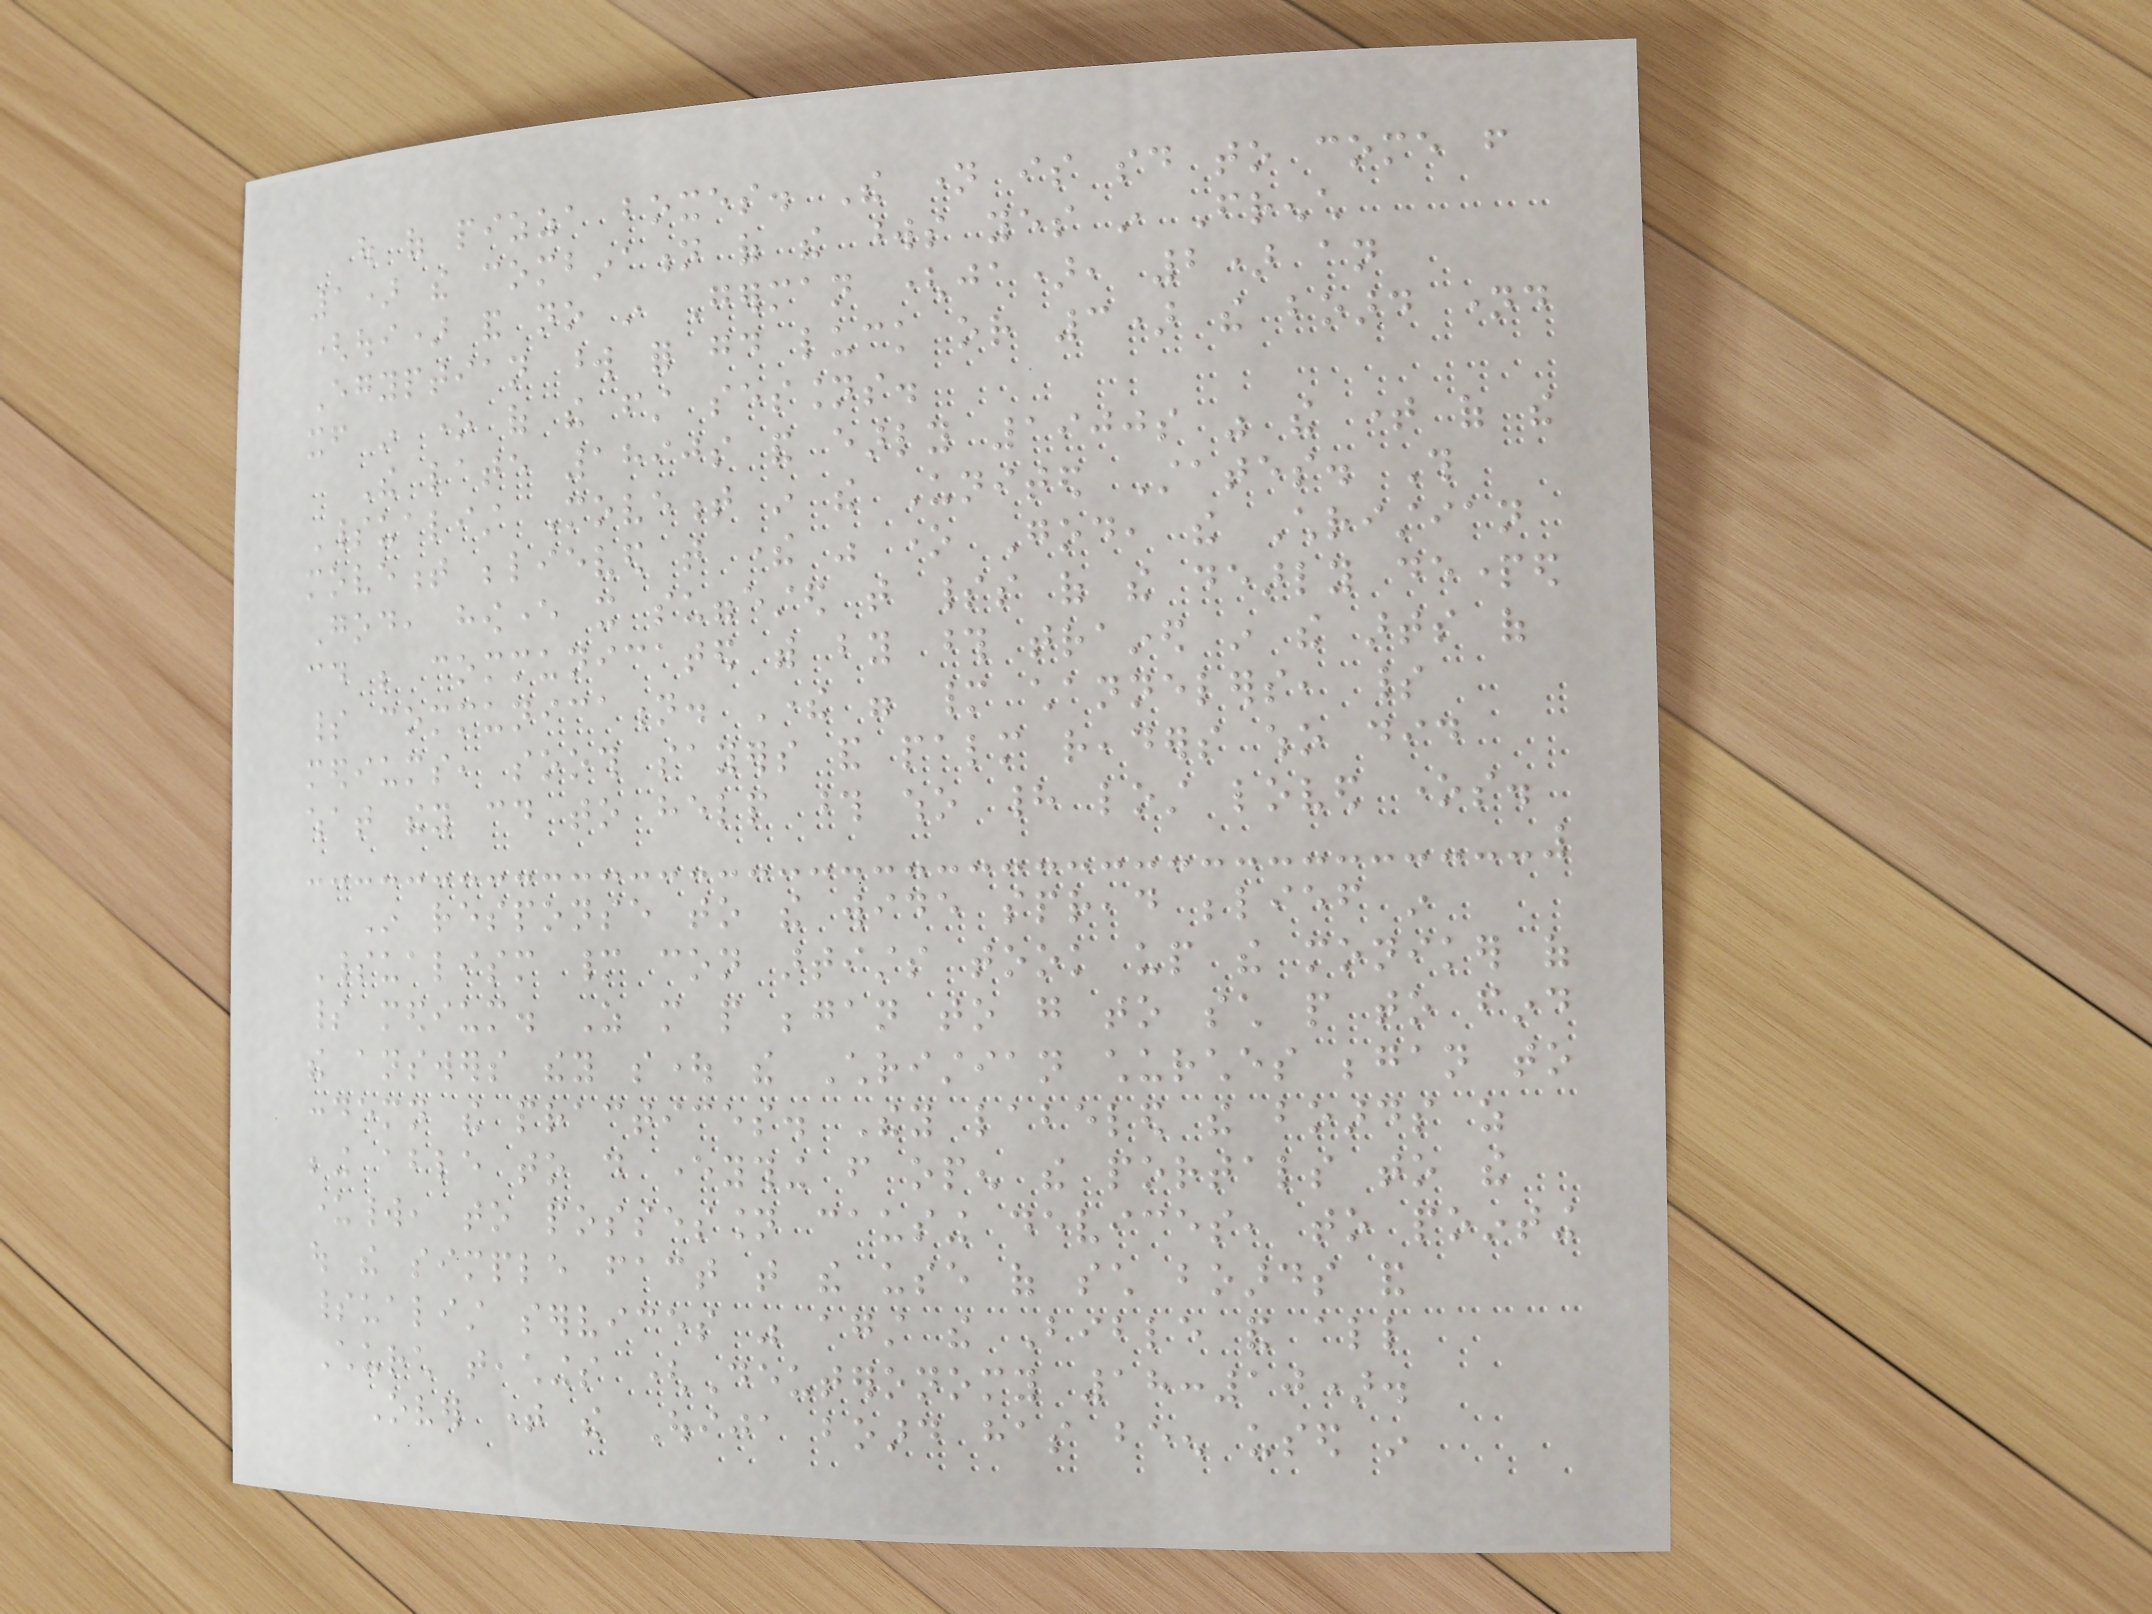out of pizza boxes. The name is said to come from
1) the combination of the words yes in French
(oui) and no in German (ja), 2) an
Egyptian word for good luck or 3) the board named
itself in one of the first sessions.
The late 1890s and early 1900s was the time of the
Spiritualist Movement in the United States. This
movement believed that there was one God, the Christian
God, however it suggested that spirits of the dearly departed
could be communicated with by those trained in the arts of
spirit communication. There were many channelers, spirit
mediums, sooth sayers and palm readers who did
what they could to help those who had lost loved ones.
In response to the wide spread belief in
Spiritualism many con artists took up the moniker of
spirit medium. As more people began to go to such people to find
the answers they sought the Christian churches began to
condemn the practices. They labeled the boards as
being able to do everything from open the portals to the
underworld, to possession causing devices, to pointing
out the simple fact that the use of such boards and
spiritualist services was against the Bible and all
Church teachings (Deuteronomy 18:10).
Over time the Ouija board has been used in
